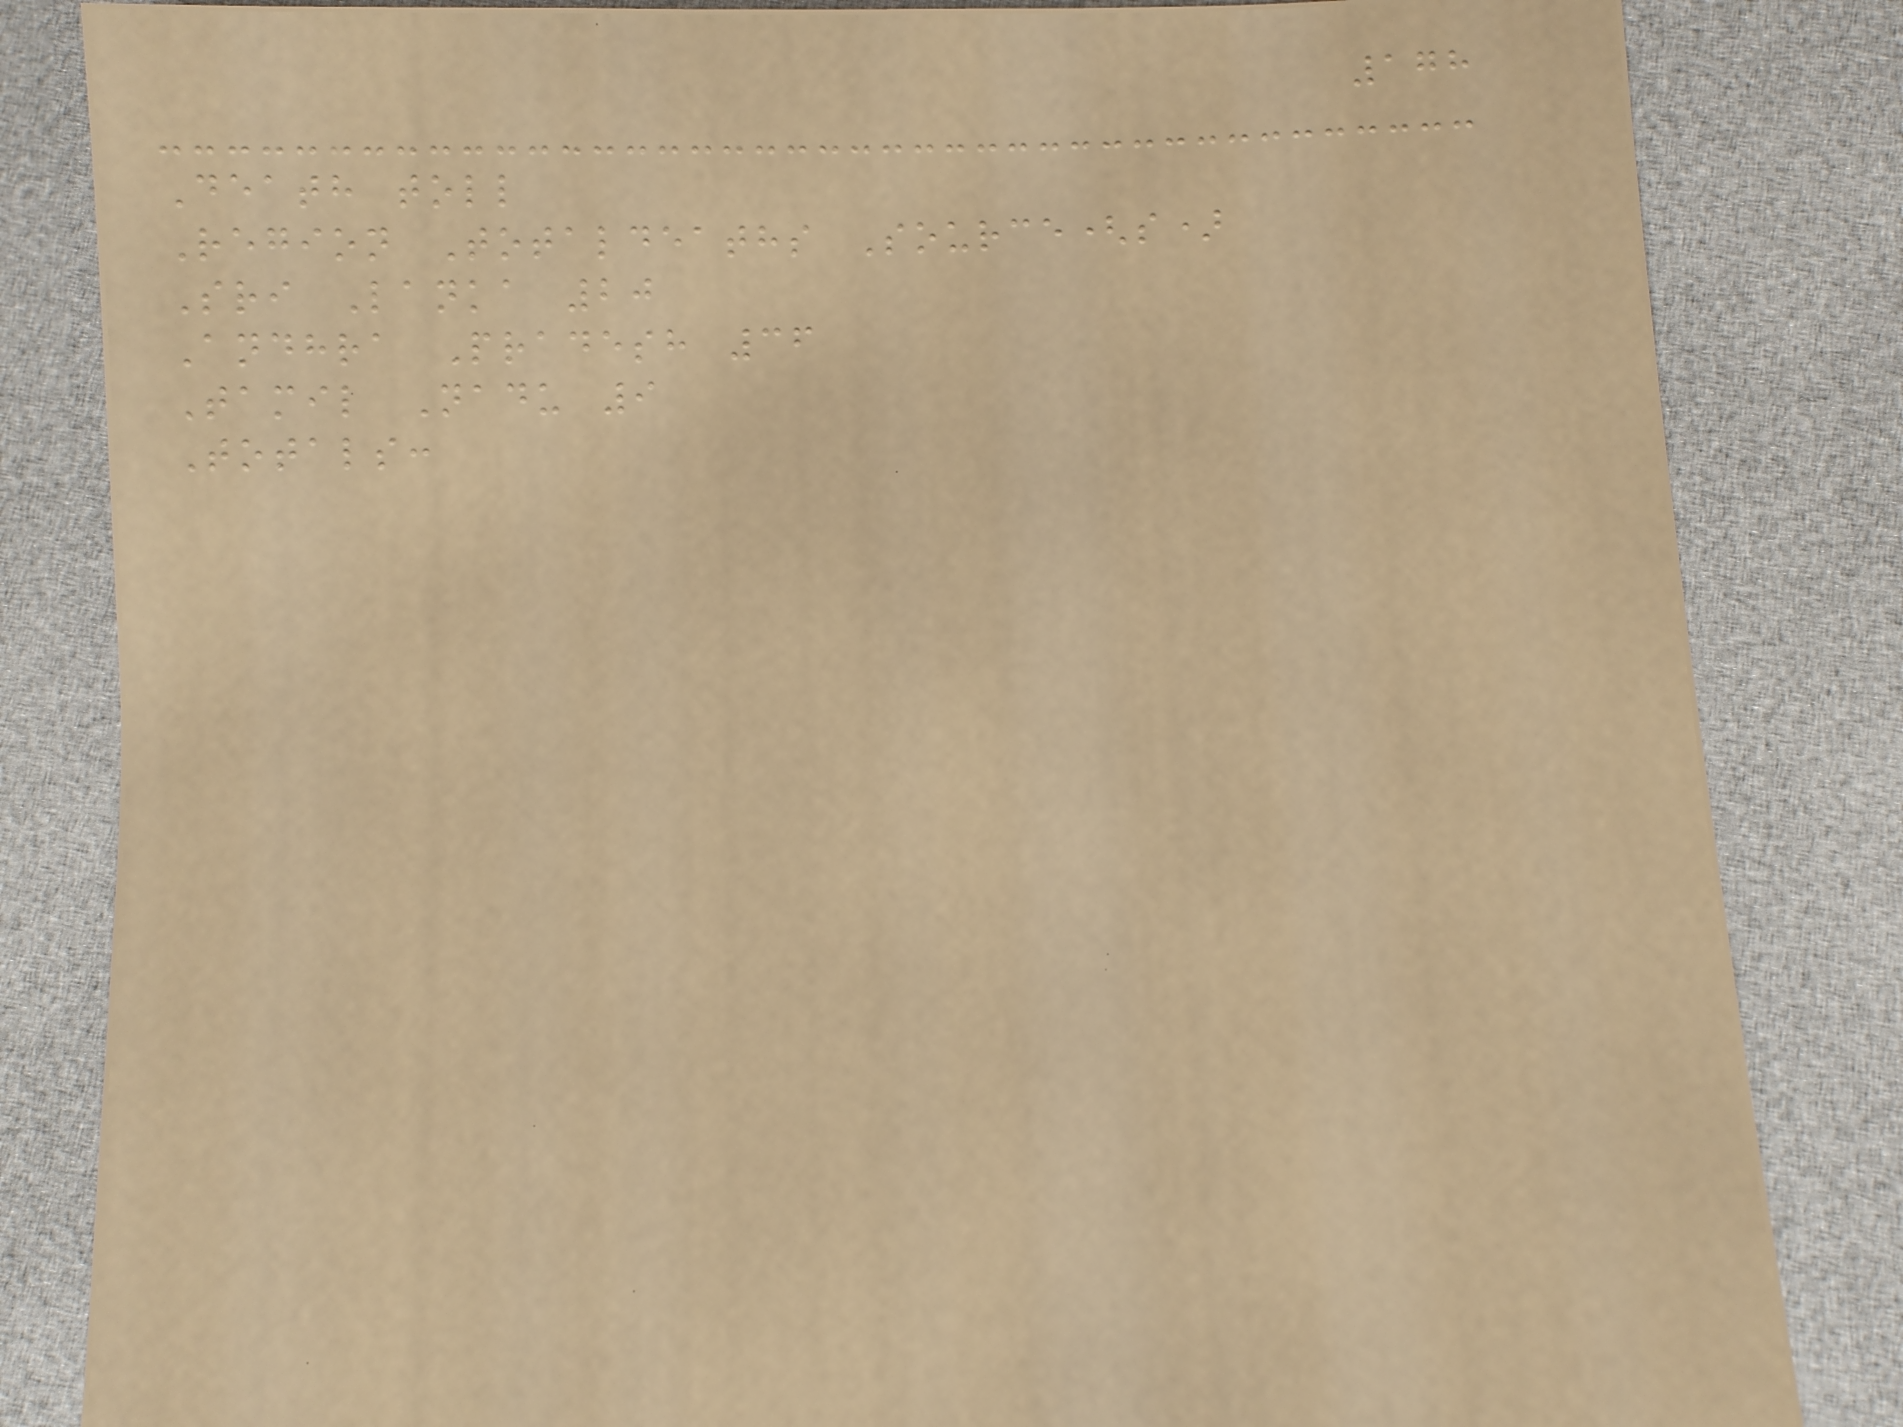178
Death toll
Region Totaldeaths Source(s)
Sri Lanka 20
Andhra Pradesh 36
Tamil Nadu 9
Totals:
